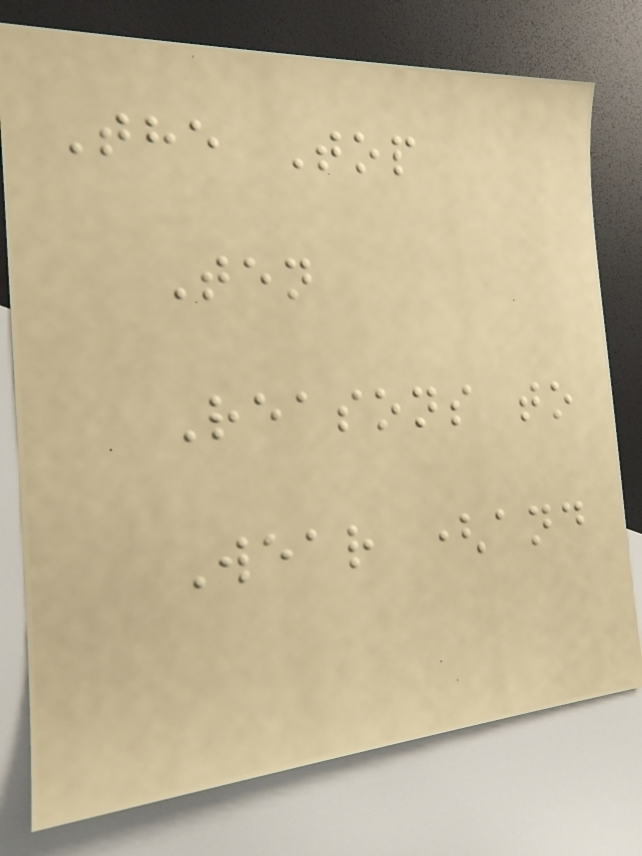The Top
Ten
Reasons to
Wear (and
